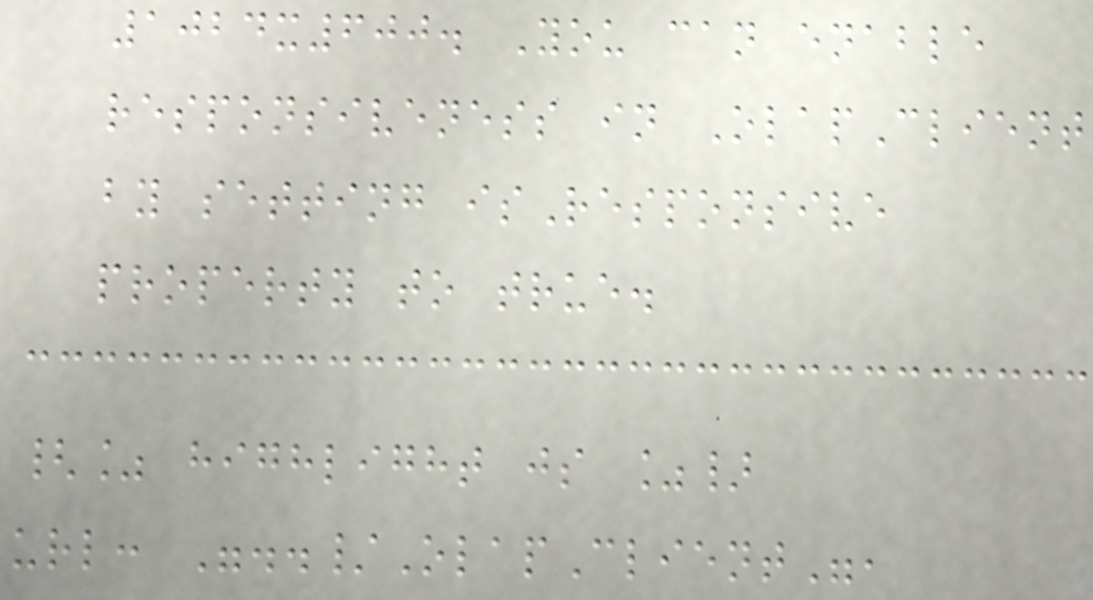1024x600. You can enable
responsiveness in OlapClient
by setting isResponsive
property to true.
{% highlight js %}
url: "../OlapClient",
